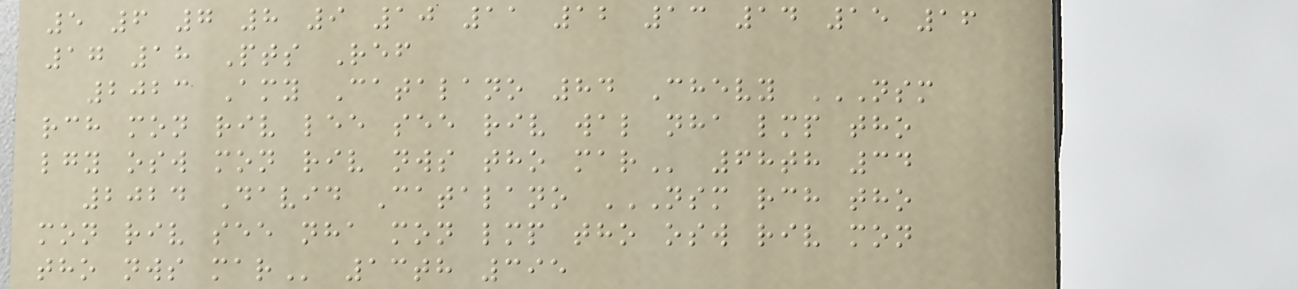5 6 7 8 9 10 11 12 13 14 15 16
17 18 Pts Ref
2023 Amy Catalano 84 Chevy NSM
RCH MON RIV LEE SEE RIV WAL NHA LMP THO
LGY OSW MON RIV NWS THO MAR 68th 34
2024 David Catalano NSM RCH THO
MON RIV SEE NHA MON LMP THO OSW RIV MON
THO NWS MAR 13th 395
